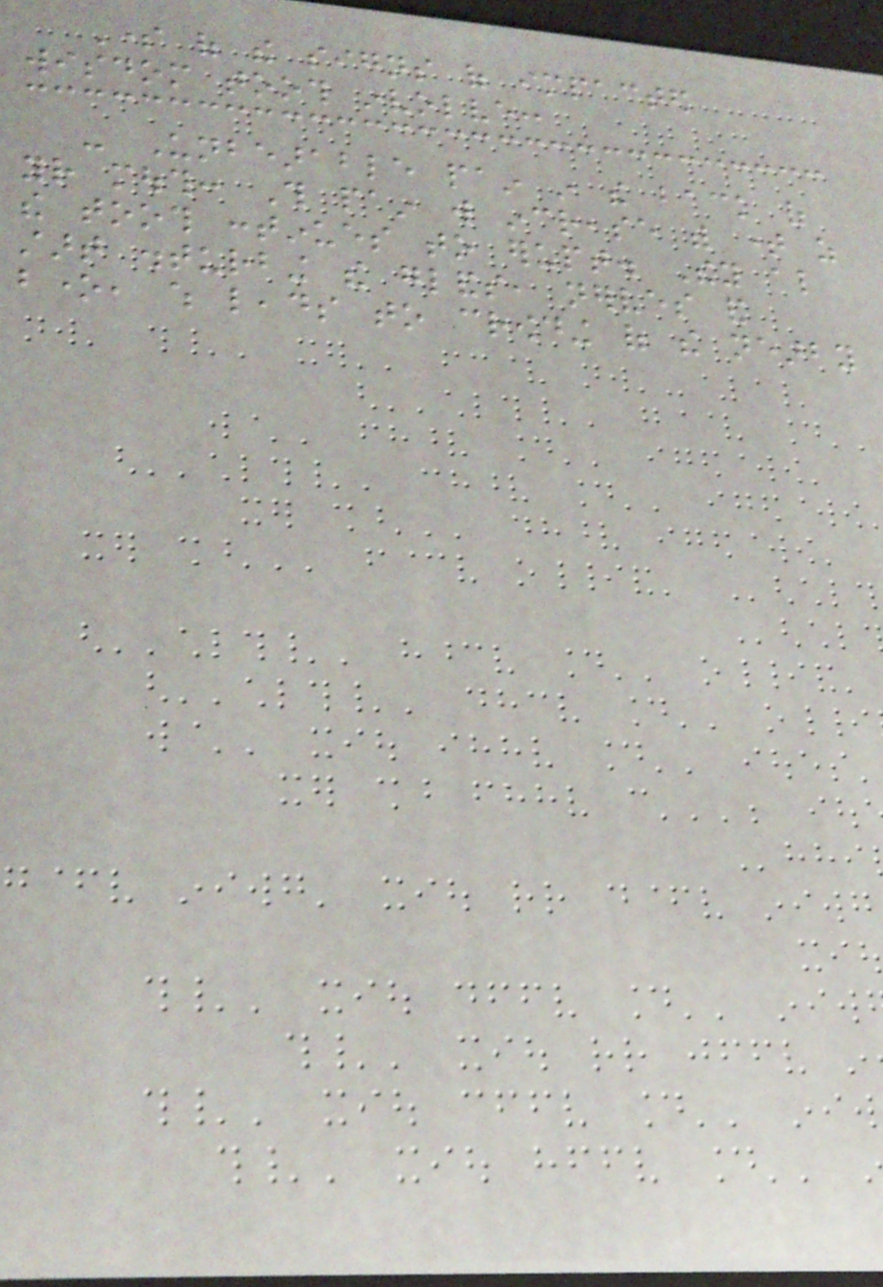Some of the signs of impacted
wisdom tooth involve:
- Unbearable pain in the back of
your mouth: This pain will increase with time as
the tooth continues to erupt. They also
start disturbing the glands, nerves and
bone, which leads to crowding of the nearby
